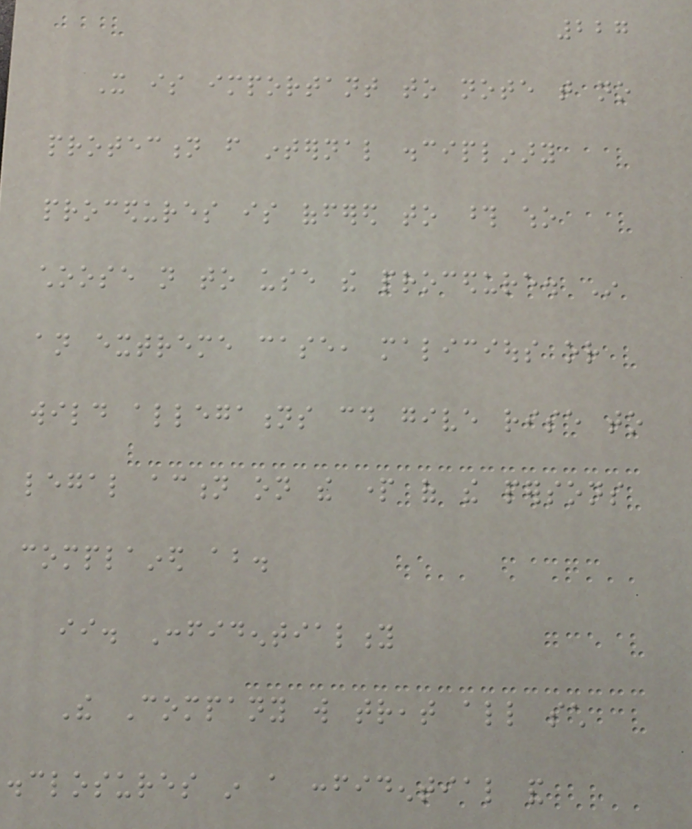227
It is important to note that no
protection from internal disciplinary
procedures is offered to those who
choose not to use the procedure. In
an extreme case, malicious or
wild allegations could give rise to
legal action on the part of the persons
complained about.
ii. Confidentiality
The Company will treat all such
disclosures in a confidential and
